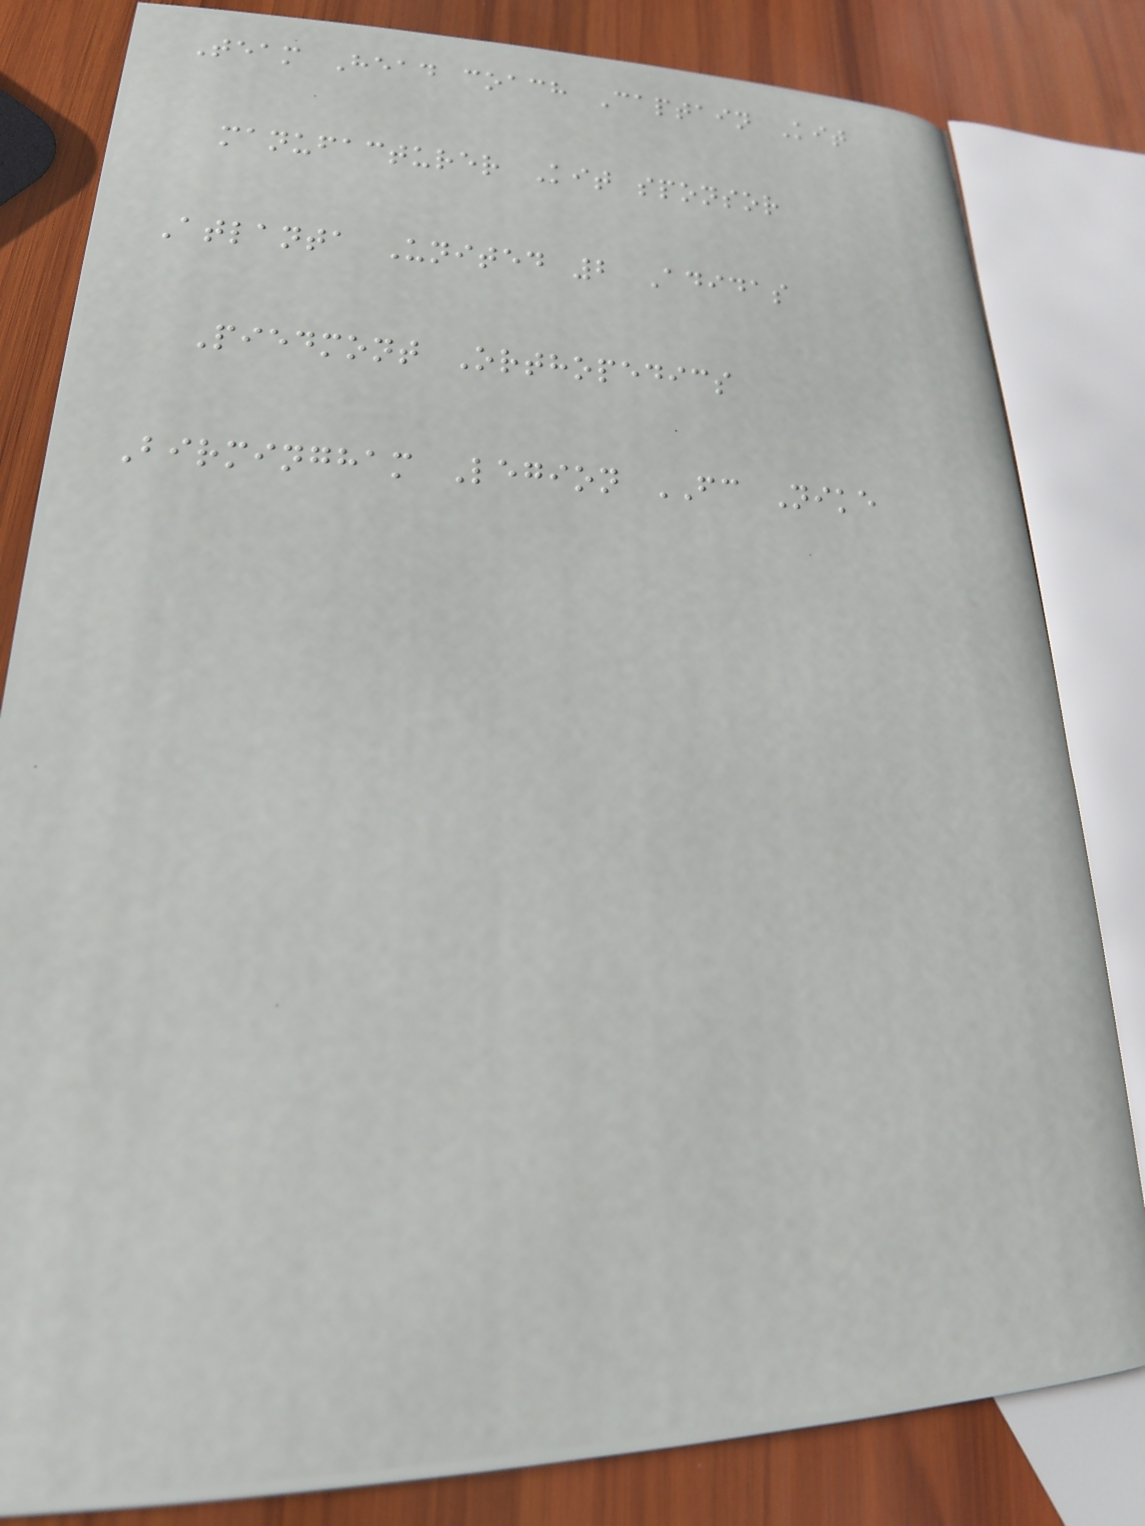Team Head coach Captain Kit
manufacturer Kit sponsor
Atlanta United 2 Adidas
Piedmont Orthopedics
Birmingham Legion FC Nike
